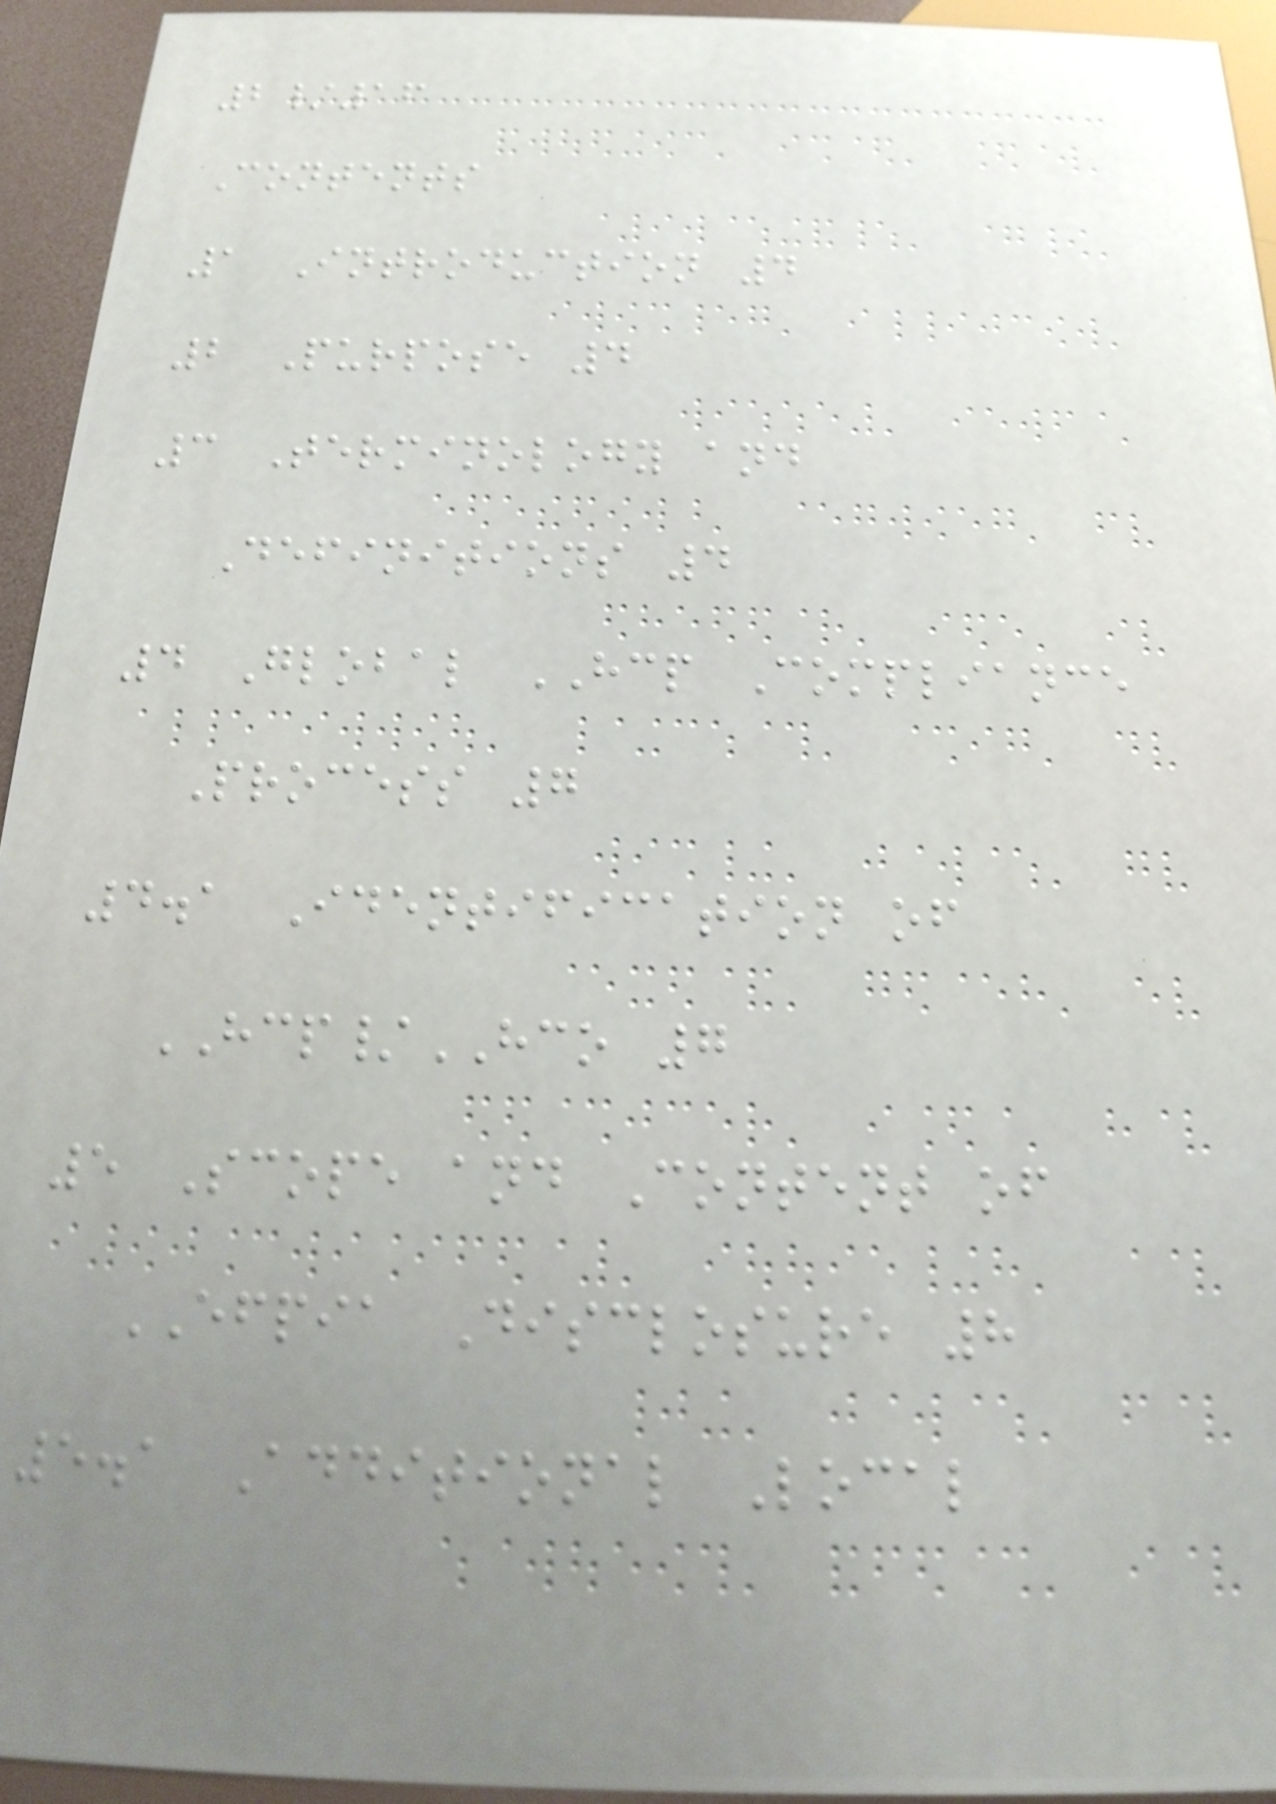2/16
Contents
1 Introduction 4
2 Purpose 4
3 Terminology and
Definitions 4
4 Global HCP Compliance
Process 7
4.1 Identification of
HCP/HCO 7
5 Scope and Content of
EFPIA Disclosure 8
5.1 Additional Local
